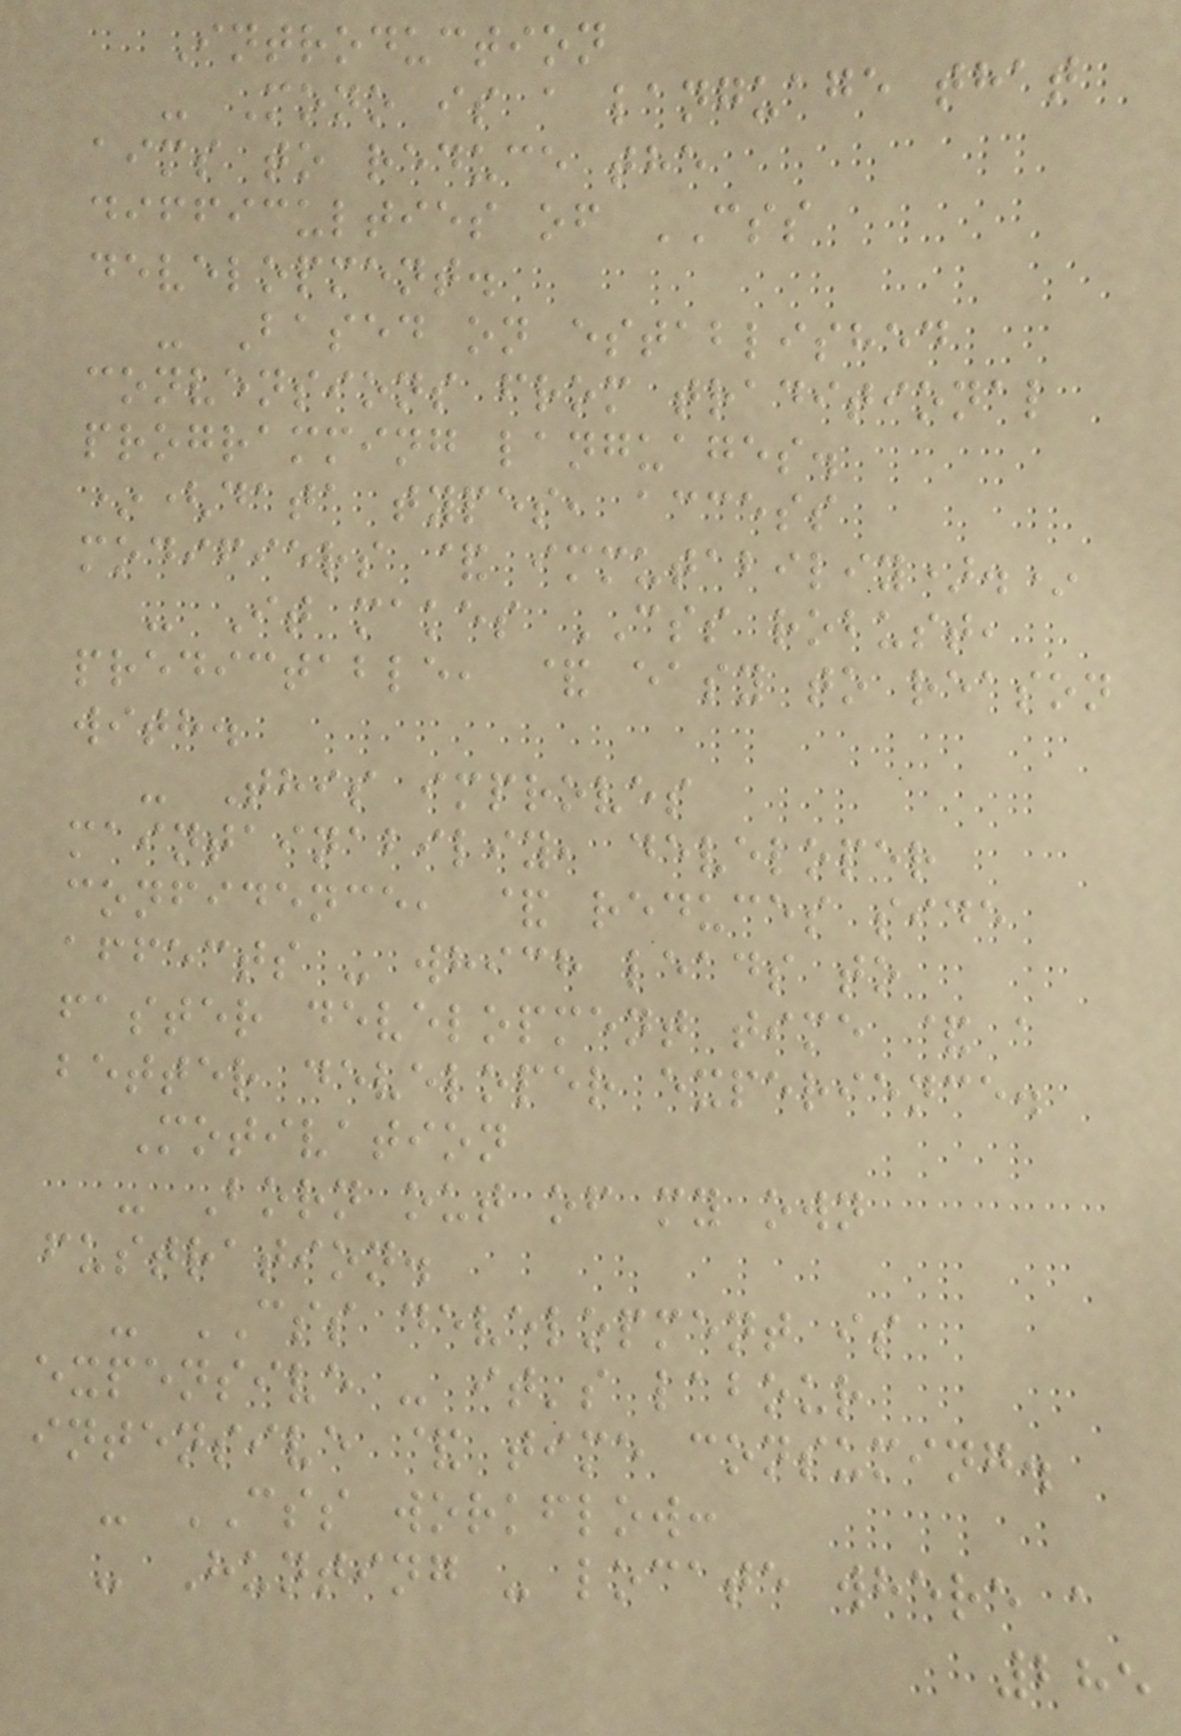Introduction
- Mono is a language that
aims to reduce the
difficulties of CSS
development.
- Based on established
convensions from traditional
programming languages.
*(data types, access
modifiers & immutabiliy).*
- It makes CSS robust,
predictable, & easy to reason
with.
- This improves
maintainabiliy, developer
confidence, & reduces side
affects - which leads to
faster development time & a
better developer experience.
Motivation
- Born out of my own
fustration.
- CSS development is
expensive - it's labour
intensive & time consuming.
- CSS workflow:
- Hunting - locate where a
285
